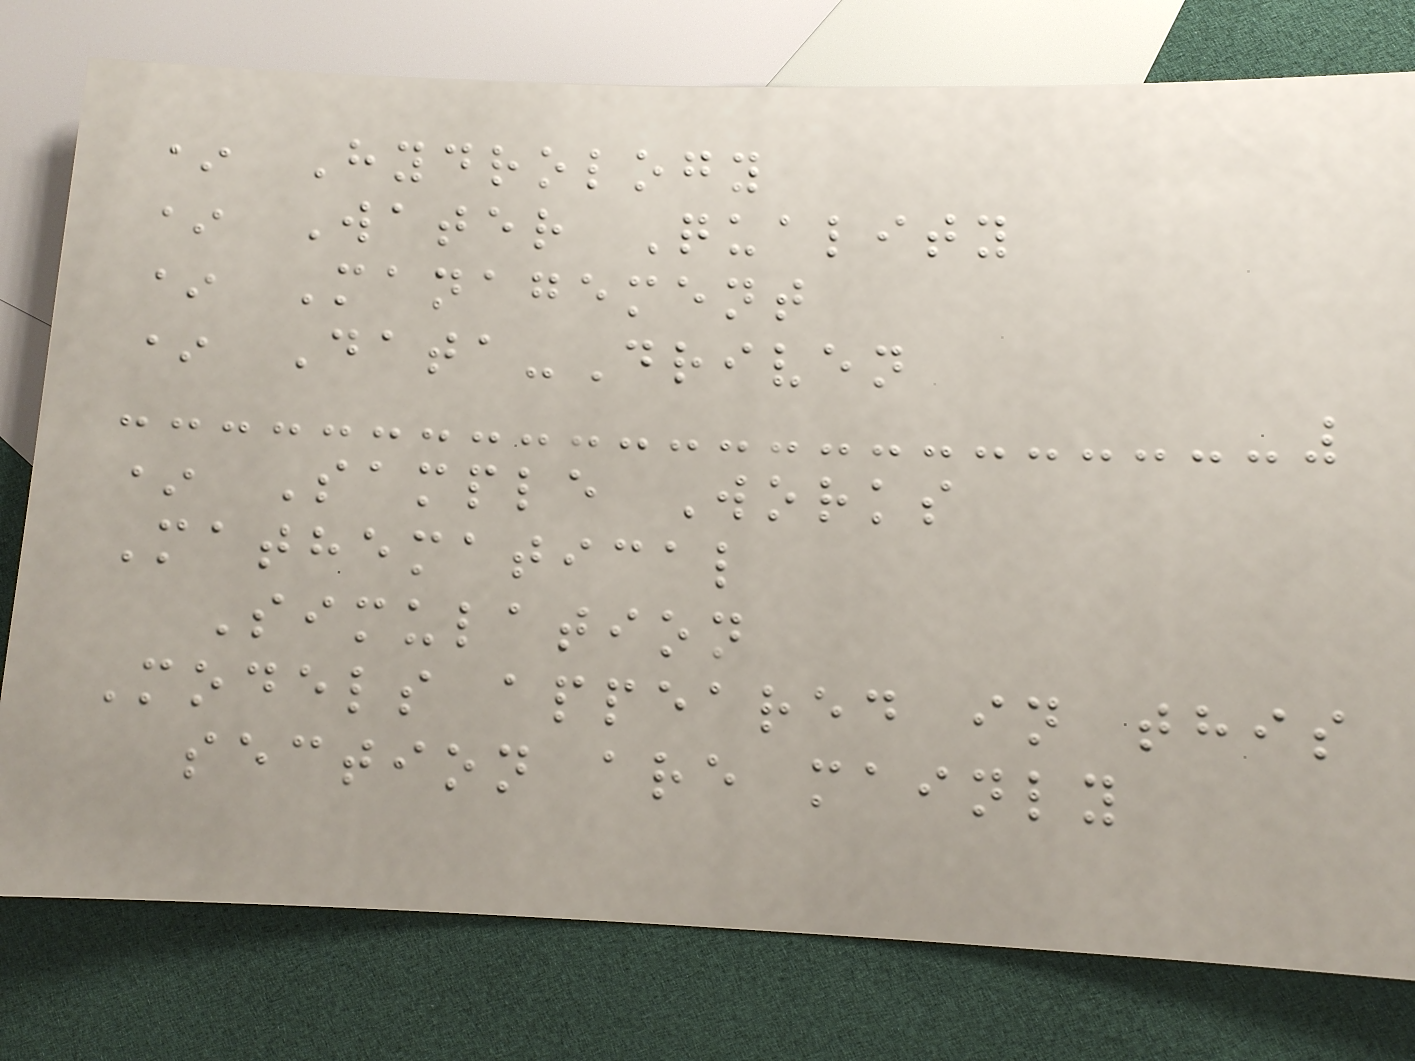* Hydrology
* Water Quality
* Management
* Data-Driven
* Sample Works
Mathematical
Simulation
Models appeared in this
section are mainly
